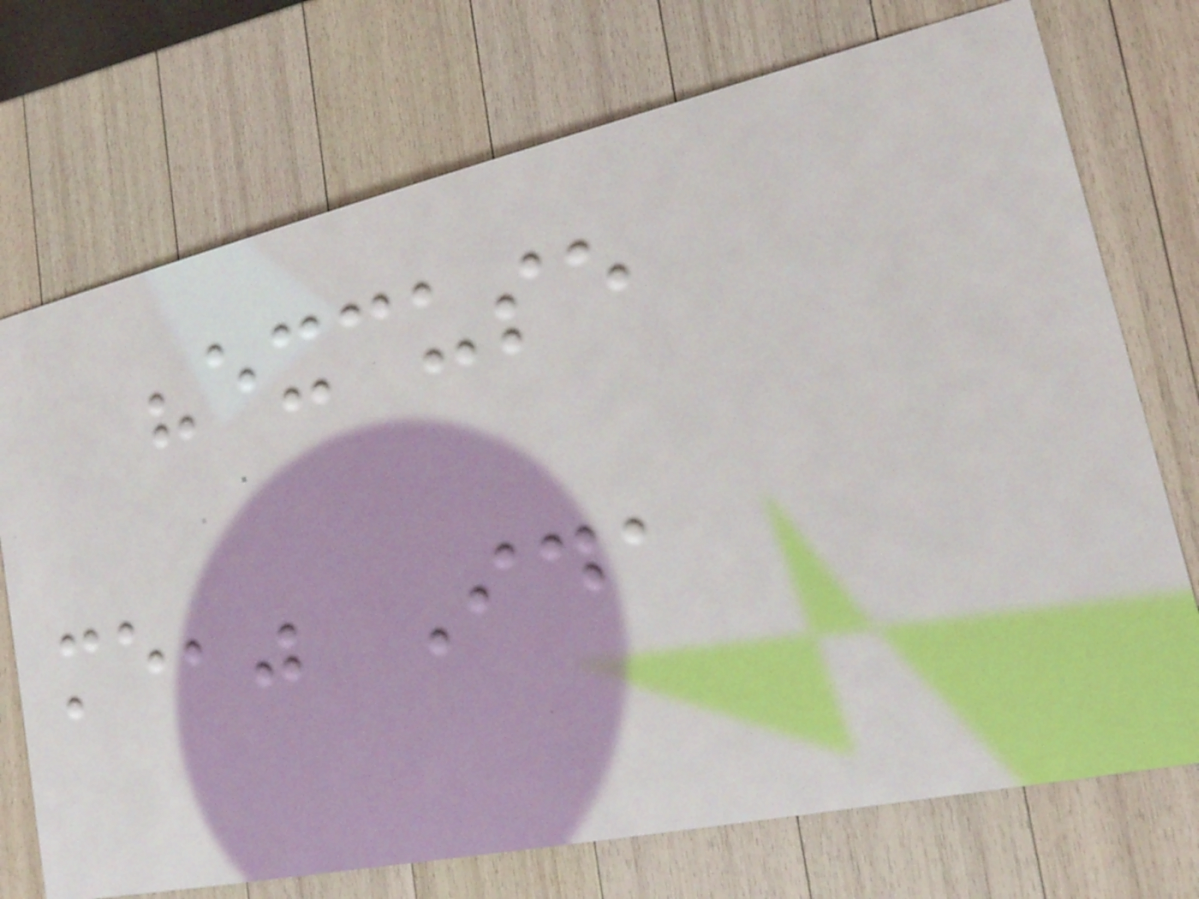"excuse
me," Ida
